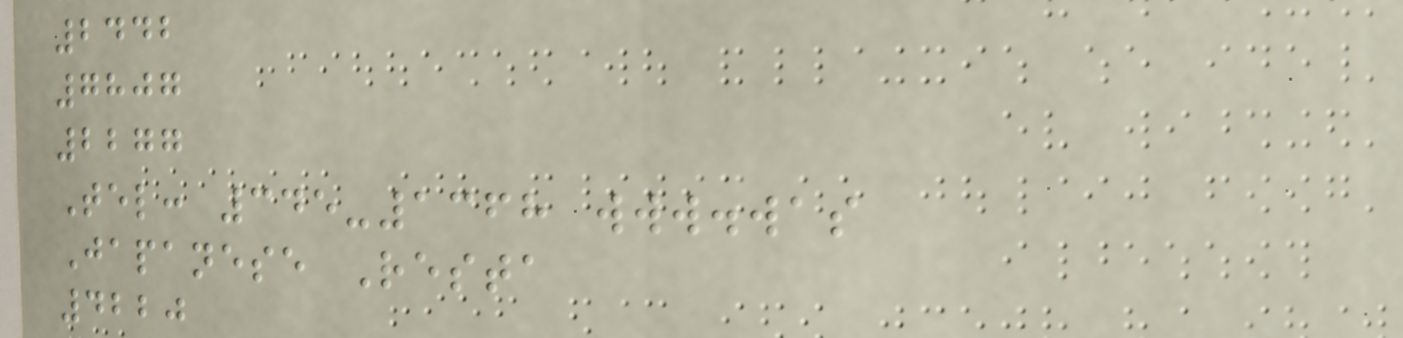2442
7807
2277
Tel: 345-1368 www.was
Japanese Resta
4220
